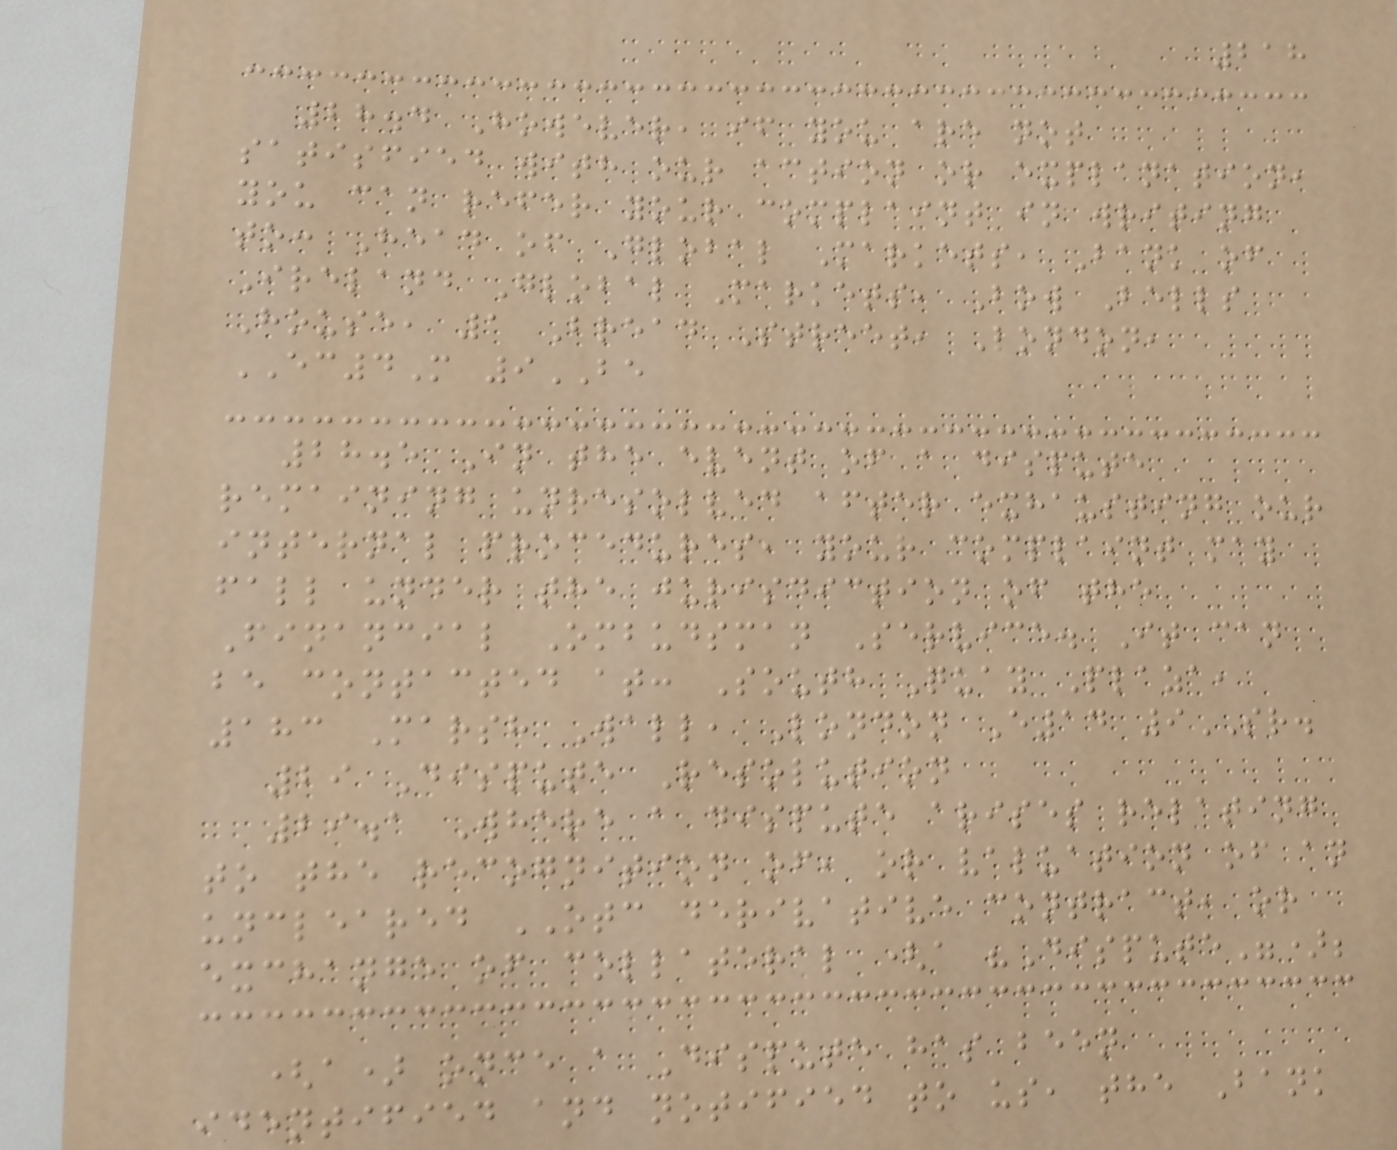218
28.4 However, if you are not
satisfied with our action or explanation,
you can refer your complaint in writing
to: Head of Global Markets, Bank of
Ireland Global Markets, Bow Bells
House, 1 Bread Street, London,
EC4M 9BE
28.5 In the event of a dispute
remaining unresolved after exhausting our
internal procedures, your complaint may
fall under the jurisdiction of the
Financial Ombudsman Service. It can
be contacted at: South Quay Plaza,
183 Marsh Wall, London E14 9SR.
29 Dispute Resolution
29.1 Where a dispute arises relating
to the recognition of, or valuation of an
uncleared OTC derivative contract, or
exchange of collateral (a "Dispute");
(a) once a Dispute has been
identified and notified to us, the Bank
